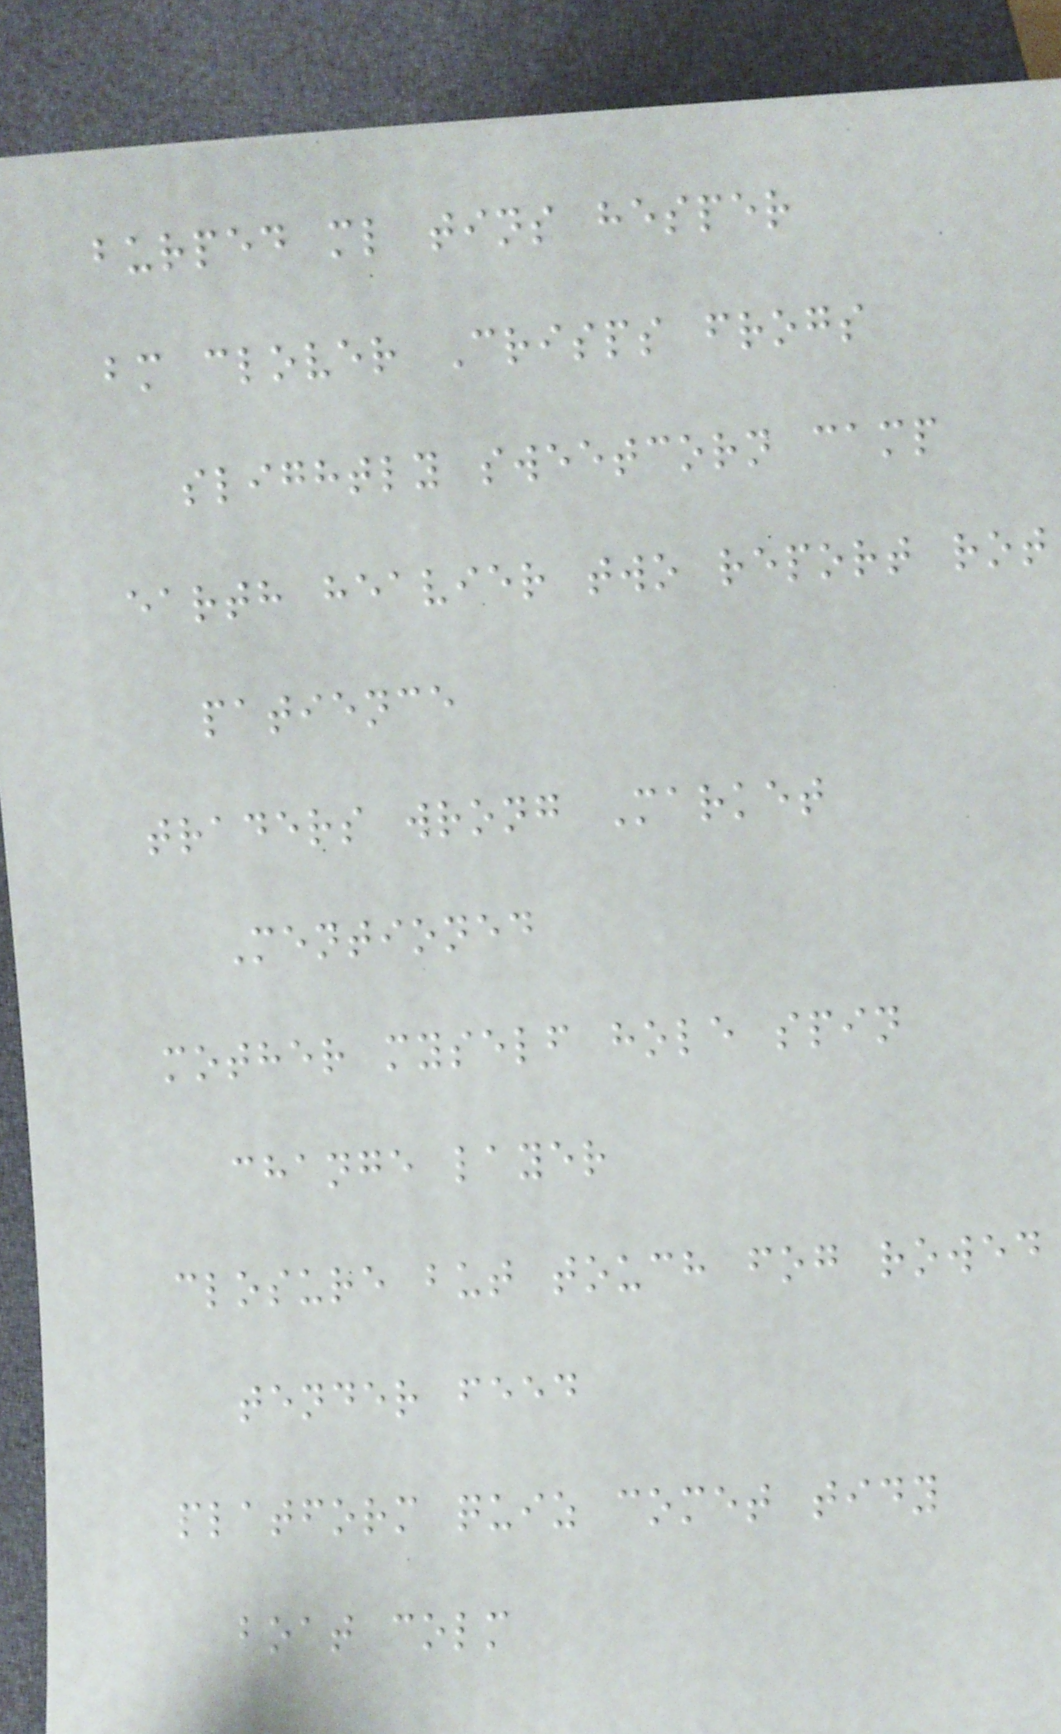burped ml tins hesper
bm clover Crisps frogs
slightly sweetcorn camp
earth heavier two report rot
patience
traders wrong Market
Mentioned
mother myself hole spin
change layer
closure but touch fog rowed
tender feed
platform quiz comet tidy
boat colm
